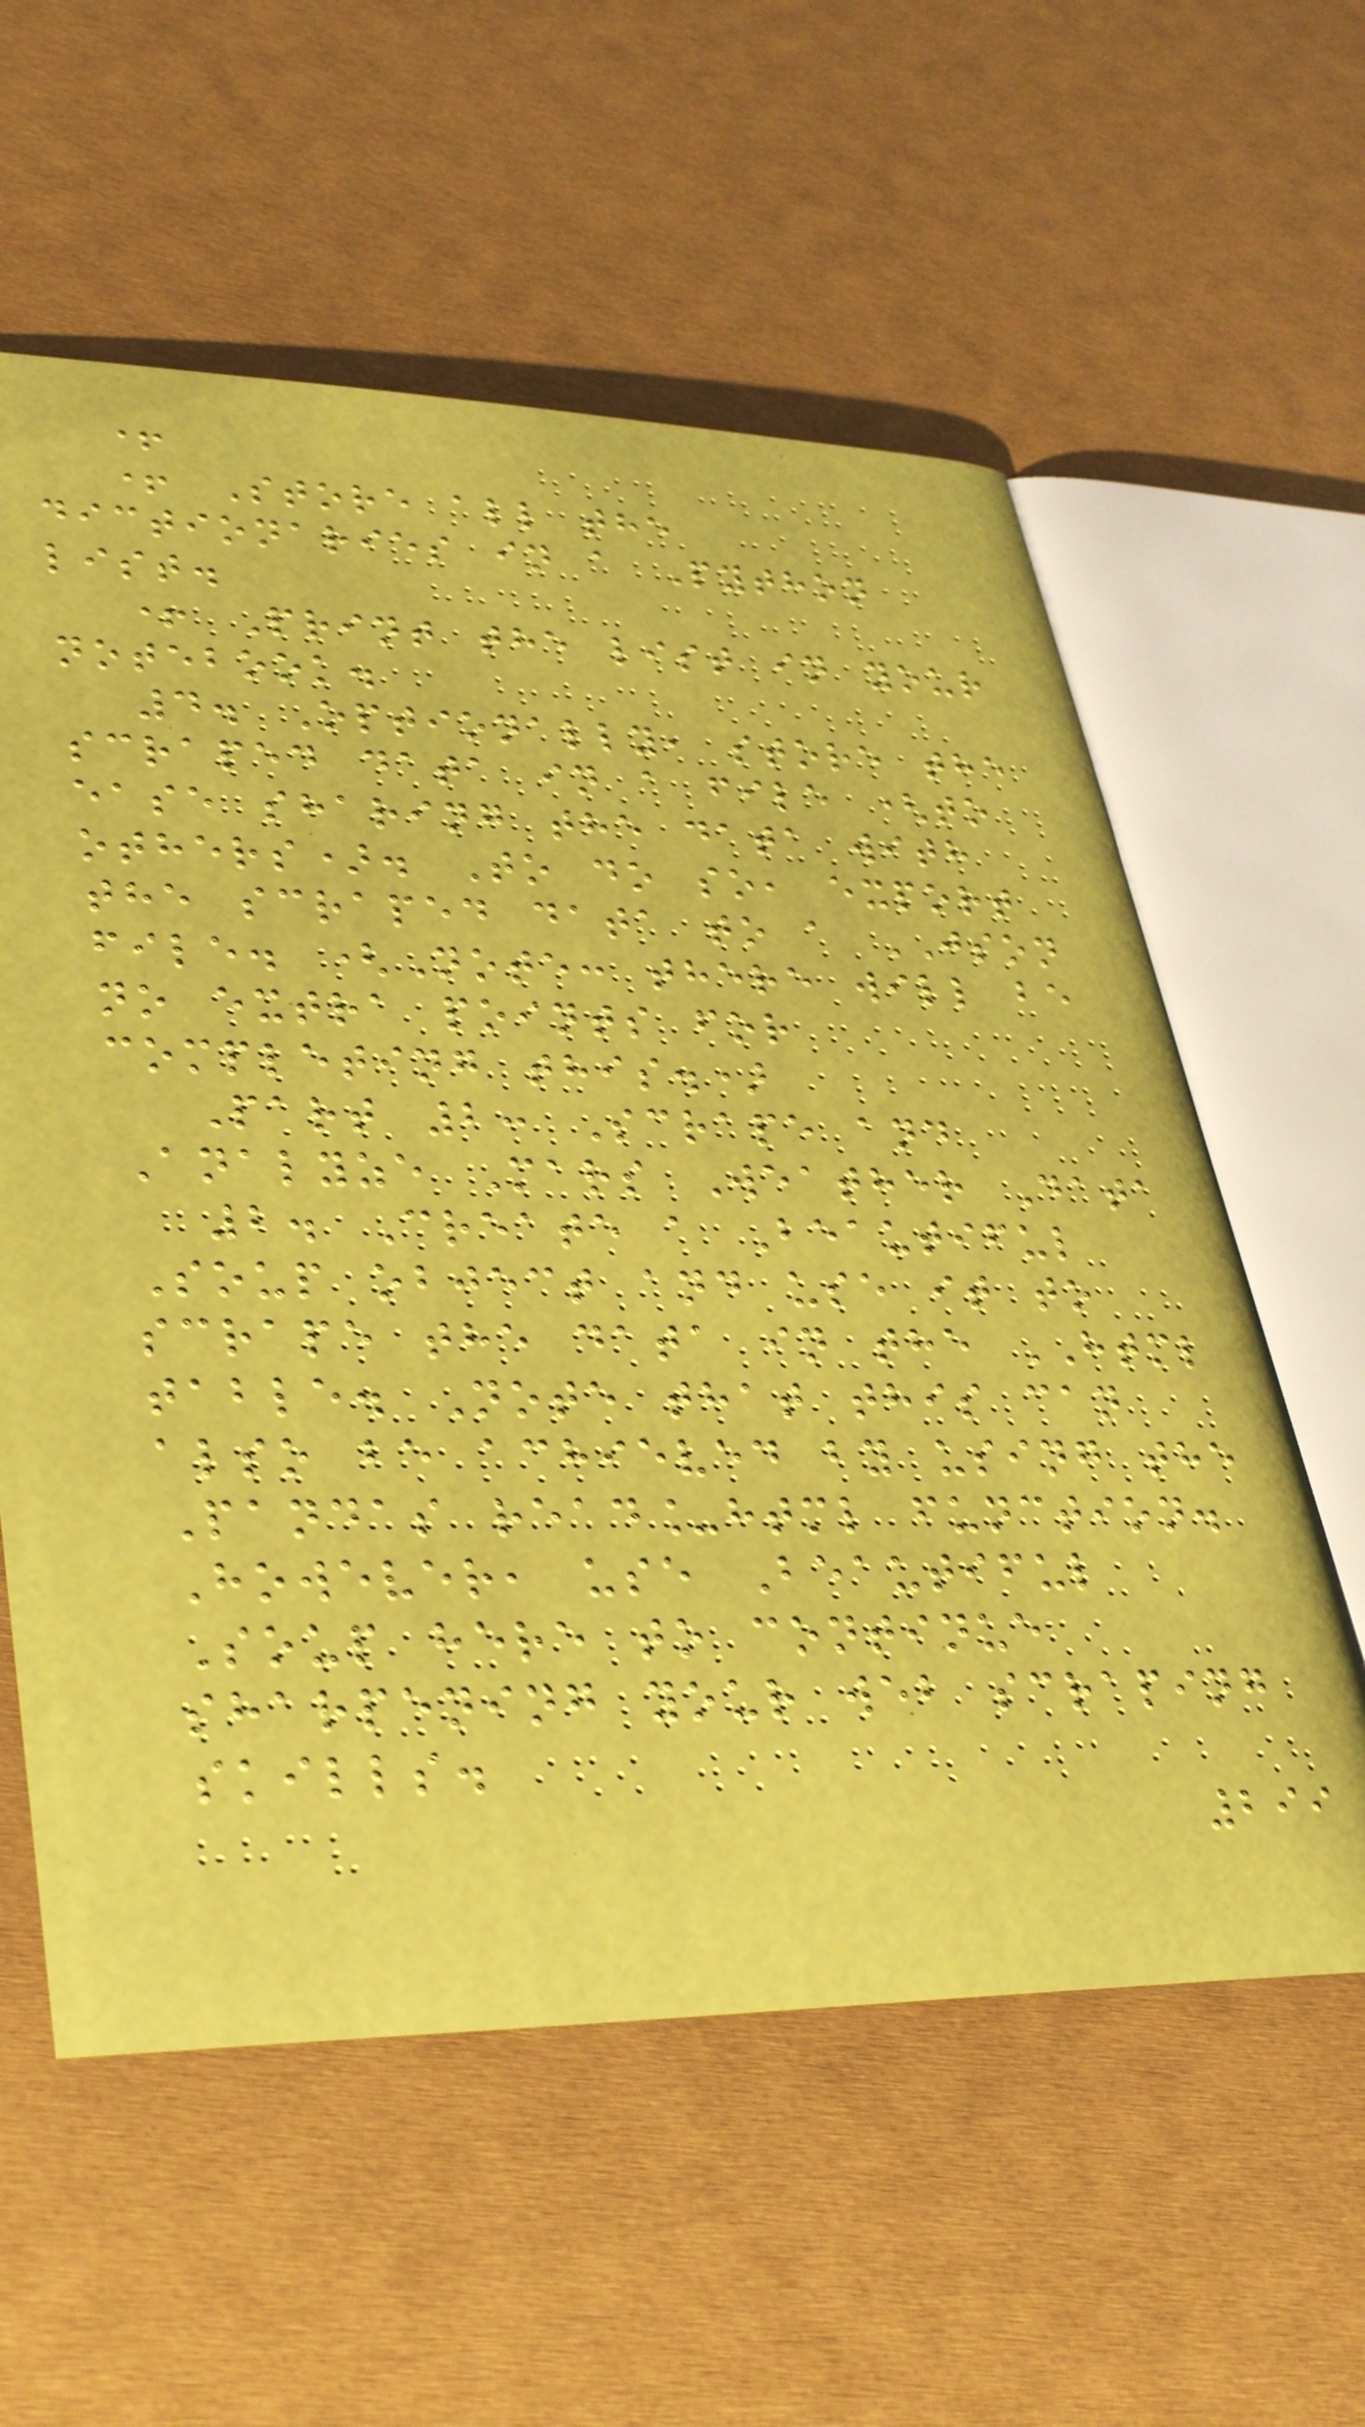+
+ Store all the
dictionaries in a Python
list.
+ Print the list in your
notebook.
4. Optionally, store the
scraped data in a file (to
ease sharing the data with
others). To do so, export
the scraped data to a JSON
file. (Note: there will be
no extra points for
completing this.)
Part 2: Scrape and
Analyze Mars Weather Data
2. Create a Beautiful
Soup object and use it to
scrape the data in the HTML
table. Note that this can
also be achieved by using the
Pandas read_html function.
However, use Beautiful
Soup here to continue
sharpening your web scraping
skills.
299
